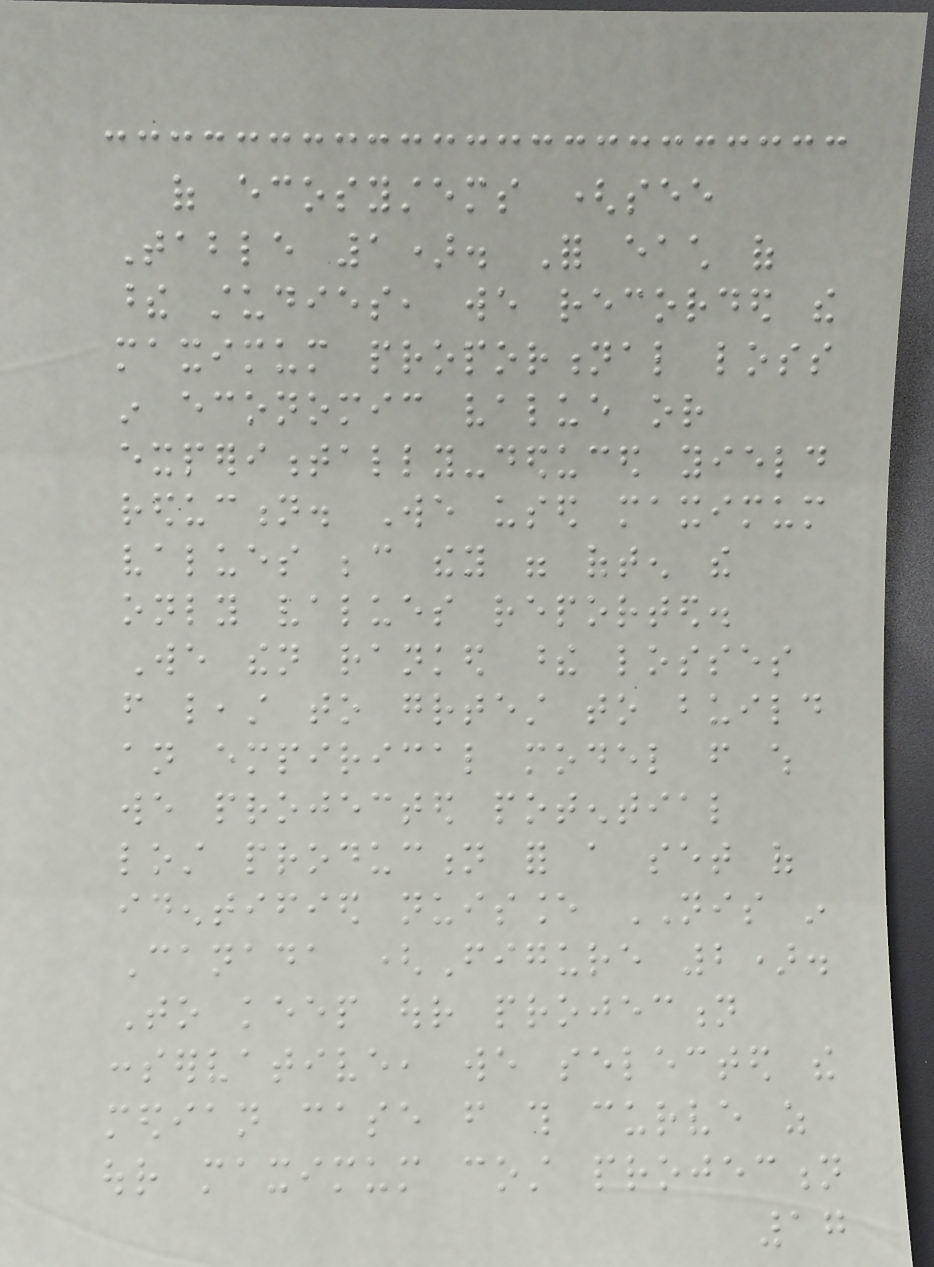of ecosystems (see
Table 1). For each of
these studies, we recorded the
maximum proportional loss
in economic value or
experimentally-deduced yield
reduction. We used maximum
values because they were often the
only values reported.
We then ranked these losses
from least to greatest to build
an empirical model from which
we projected potential
lost production for a set of
identified nuisance NIS in
Canada (Figure 2).
To keep our projection
conservative, we selected the
median case from this curve as
our maximum cost projection
17
